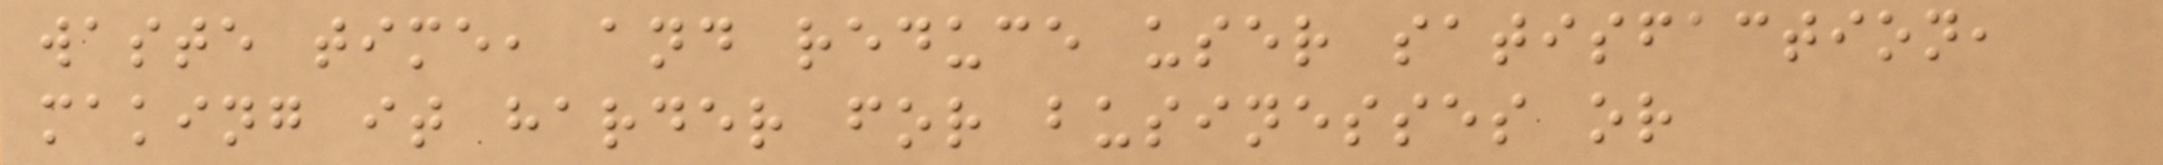waste time, and reduce user satisfaction,
making it harder for businesses or
